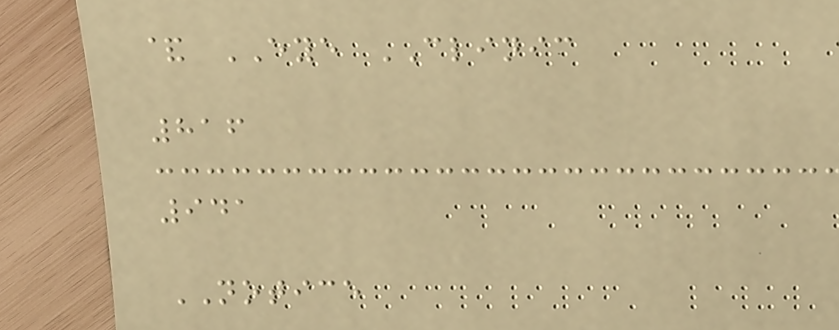& EYE CLINIC
816
941
NOTICE
